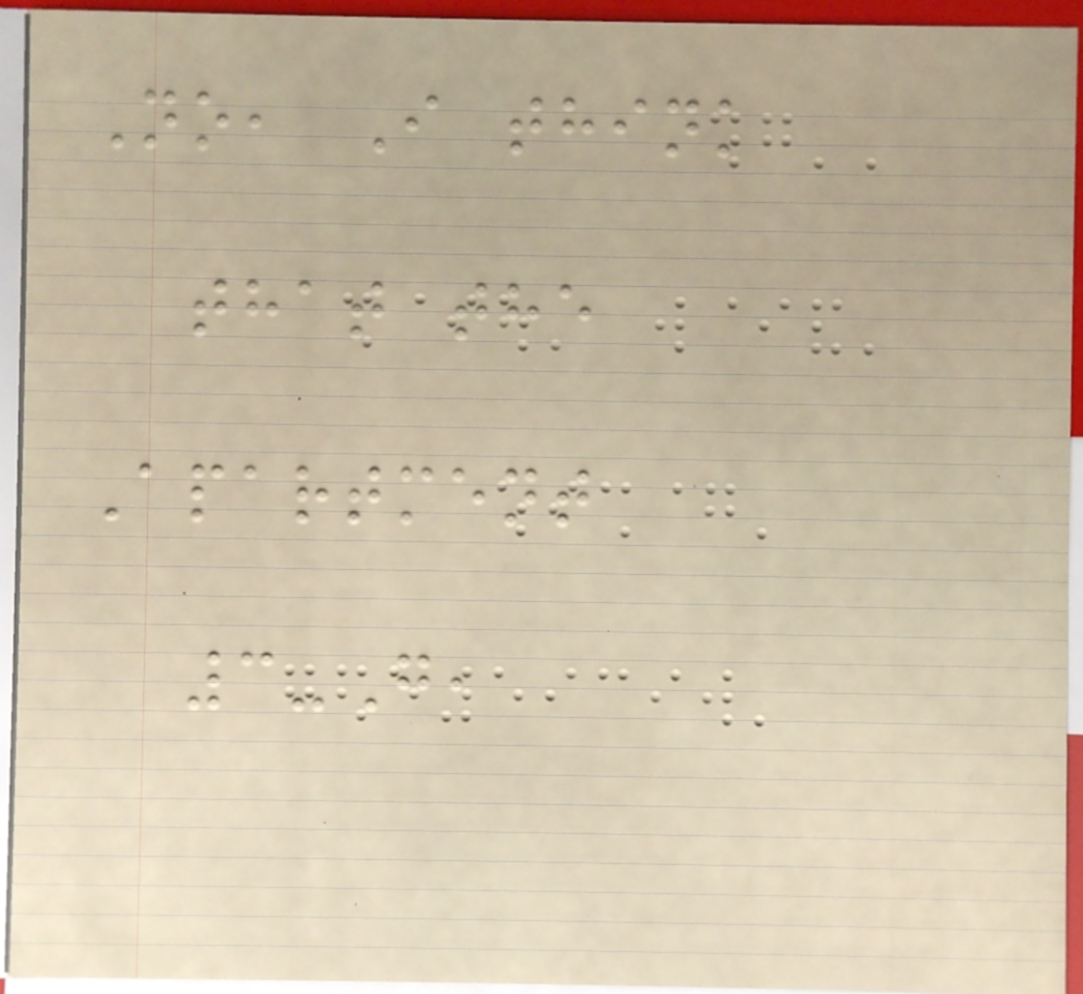No, I think
that the
Apartment
3-G,
